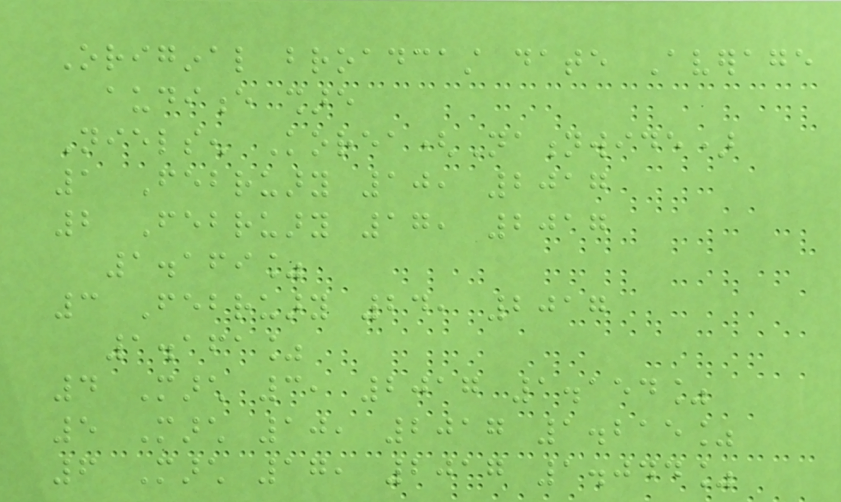Original broadcast date Average
audience share
Nielsen Korea(Nationwide)
1 February 10, 2017
2 February 17, 2017
1.169%
3 February 24, 2017
1.161%
4 March 3, 2017 1.154%
5 March 10, 2017 1.215%
6 March 17, 2017 1.044%
